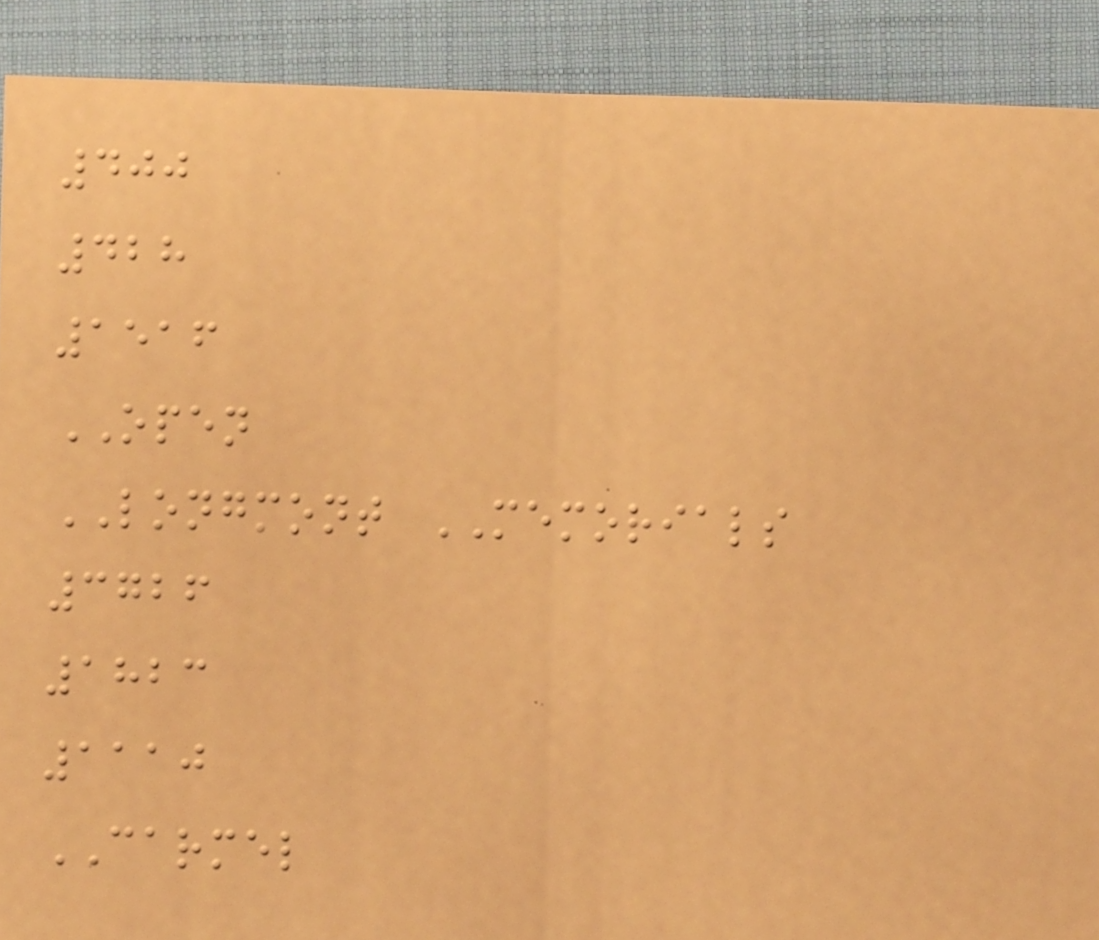400
428
1516
OPEN
LONGMONT MEMORIALS
3726
1823
1110
CARMEL
